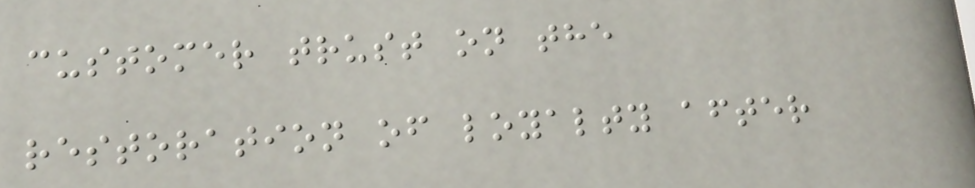customer trust on the
restoration of loyalty after
